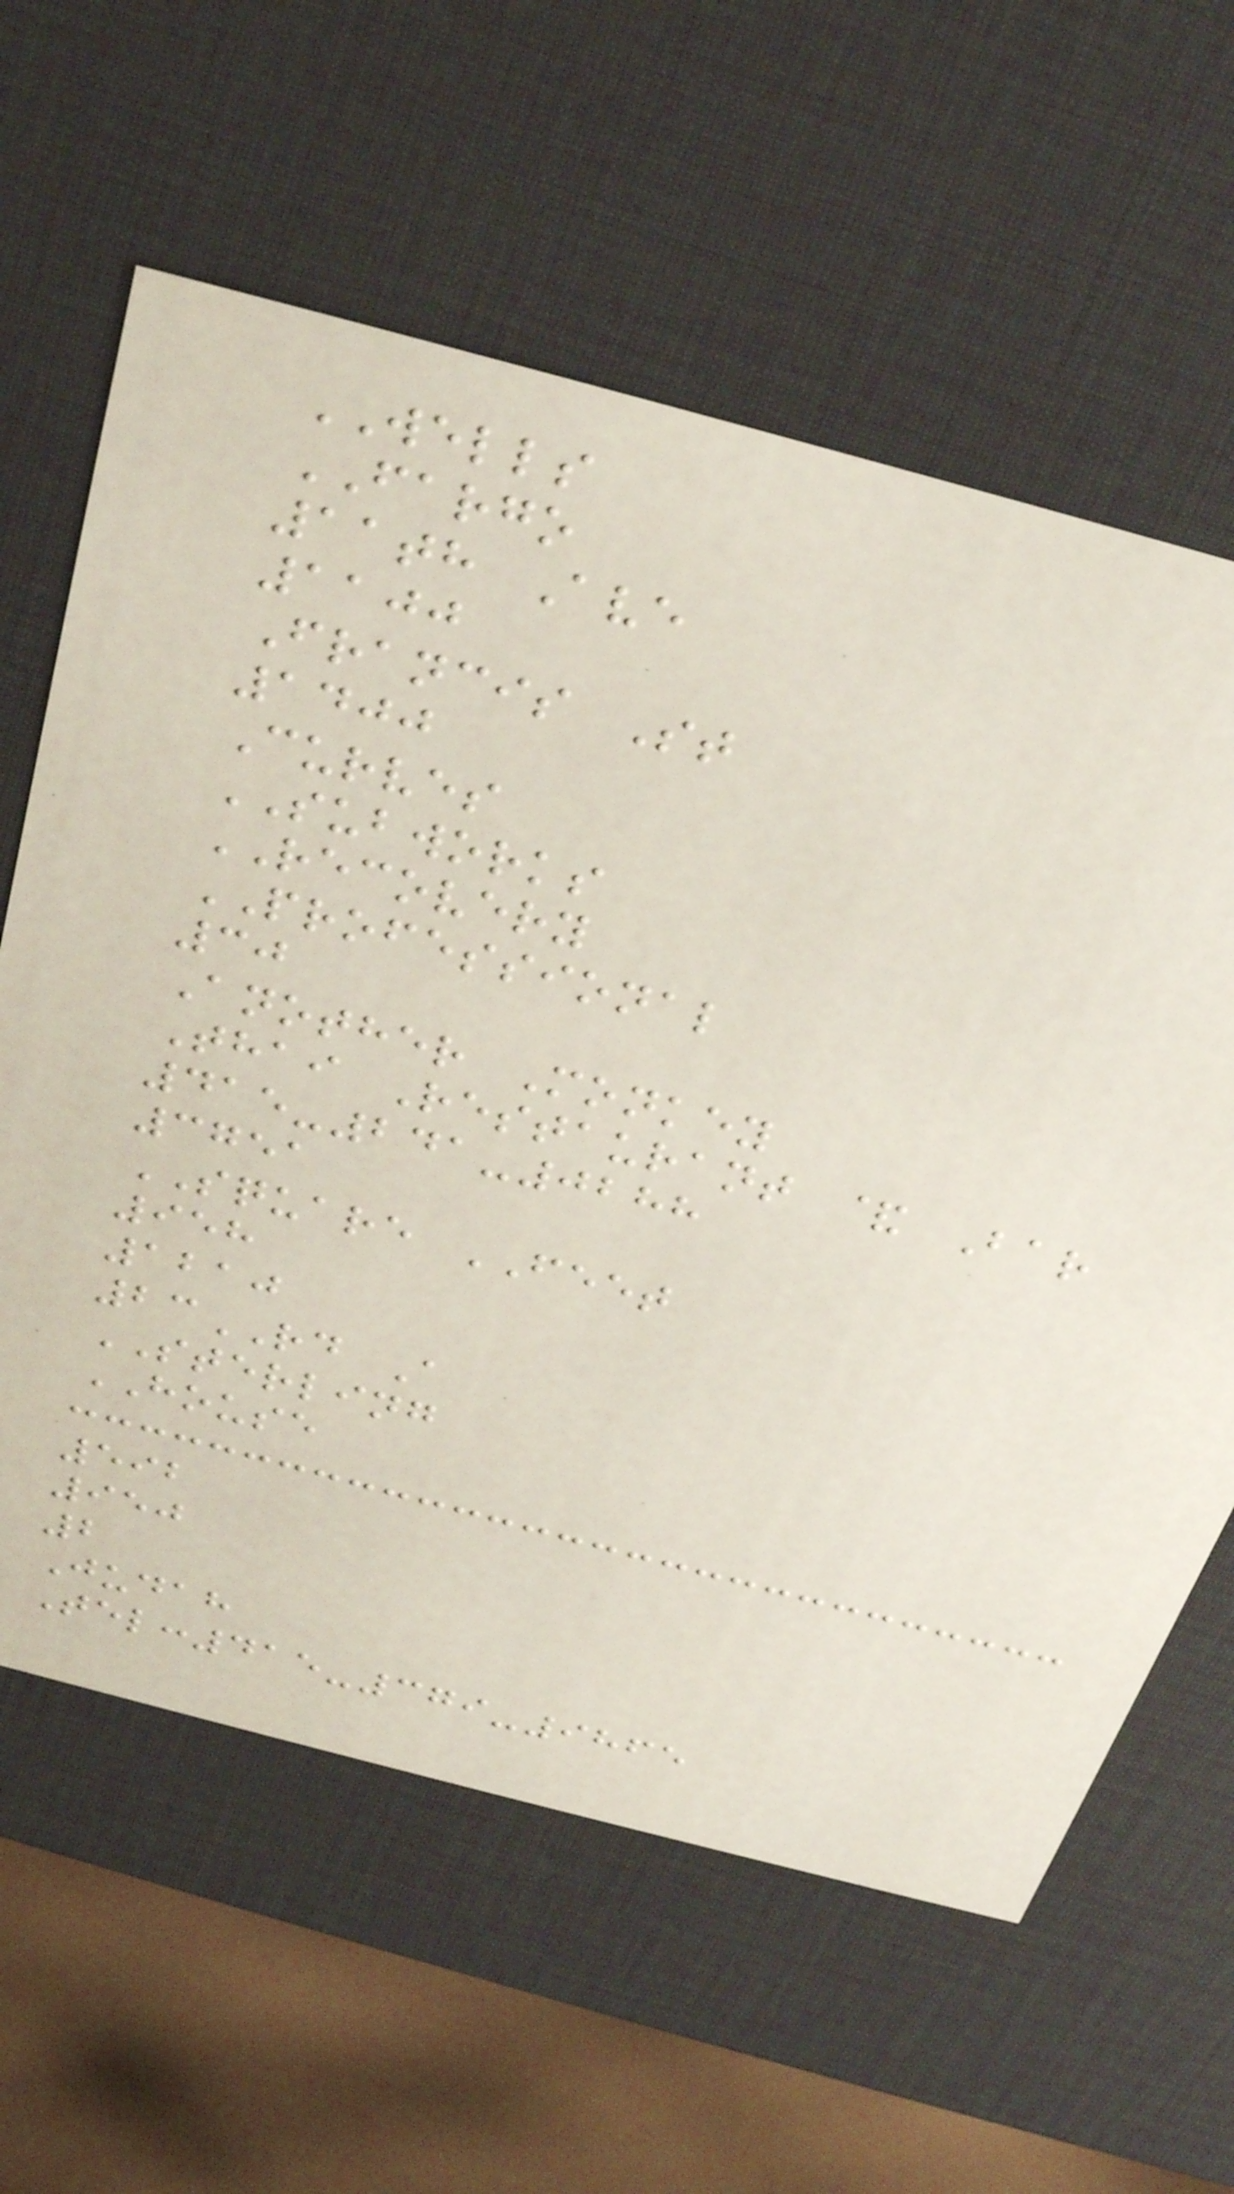WELLS
FARGO
11th Ave
1100
Francis St
1400
Curves
SUBWORKS
RECOVERY
PROFESSIONAL
30
Another Monkey
Thai Restaurant & Bar
415-241-0288
3751
SQUARE FEET
958
1210
23RD A
STERLING
HOUSE
592
950
2
Judah
Tel:415-379-9865
